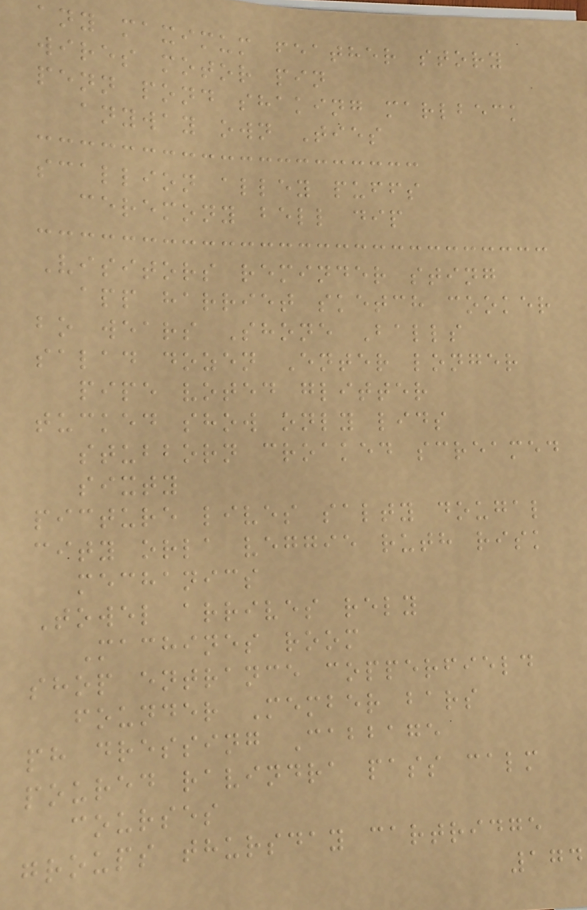any maximum feather story
wires motor pin
penn pond shaking marlbeck
anyway own Ties
scallion alley puffs
ceremony bell dip
Visitors reminder sting
app harriet sketch cooker
bo wears Shone Balls
salad dozen Enter longer
pipe voted glitter
tucked show only lids
stubborn croaked screamed
sixty
picture lives salty dougal
city orla veggie ruth risk
mechanics
Towel arrives rely
Machines room
shop entrance copperfield
founder Member bars
ph dressing Cabbage
poured ravindra pass calm
courses
groups thursday cartridge
174
